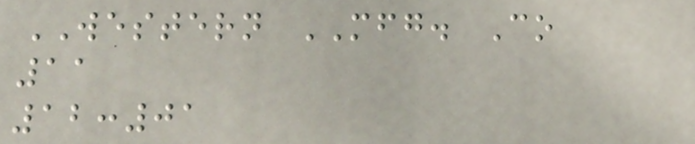WESTERN MFG. Co
11
12:01
